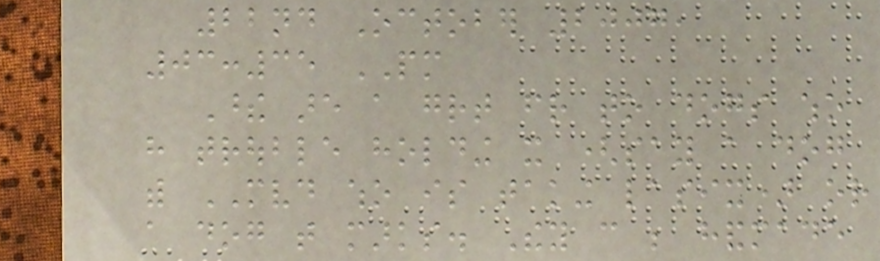22nd October 2007,
03:35 PM
These are a great friend to dogs who
have trouble holding it (say a dog
with MVD who is taking lasix) or
a dog that marks. They can be handmade
